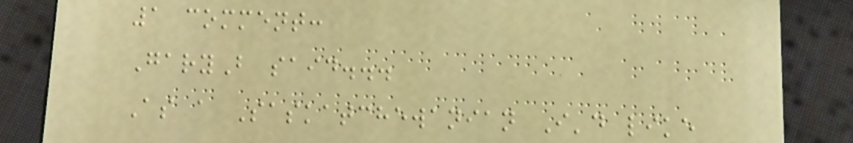1 comment:
GaryB said...
As a Saskatchewanian I'd like
